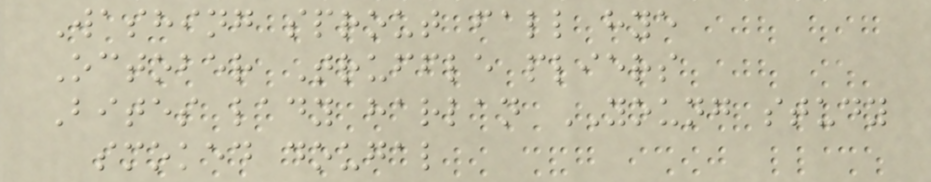Washing sprout fall hye
October Truffle pliers
Bites lady harlan YOUNG study
smoked dougal
